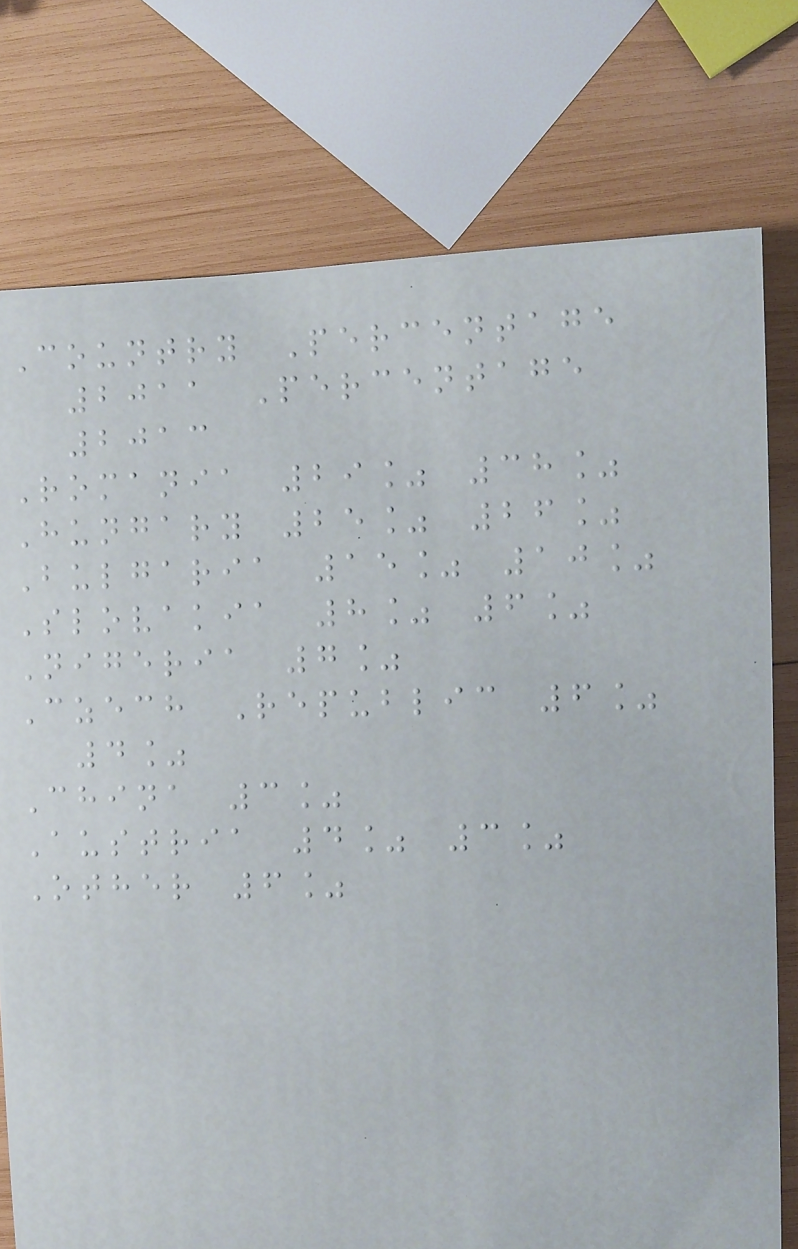Country Percentage
2011 Percentage
2013
Romania 29% 38%
Hungary 25% 26%
Bulgaria 15% 10%
Slovakia 8% 6%
Nigeria 7%
Czech Republic 6%
4%
China 3%
Austria 4% 3%
Other 6%
